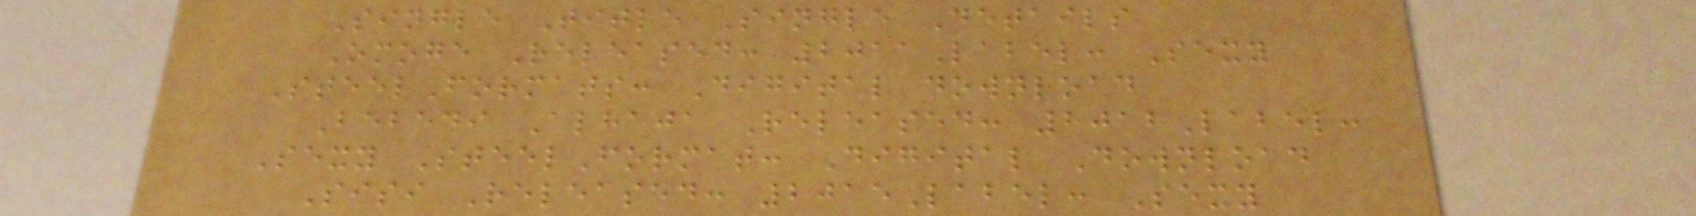Single Title Single Details
Omoge Released: 2011Label: Sexy
SteelFormats: Digital download
Bebedi Alhaja Released: 2012Label:
Sexy SteelFormat: Digital Download
Sisi Released: 2015Label: Sexy
